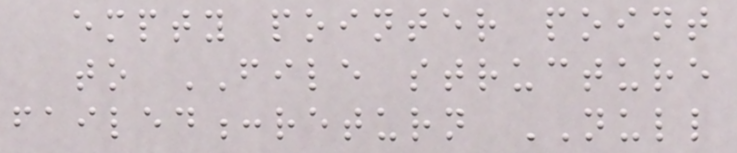empty pointer point
to FILE structure
failed:return NULL
